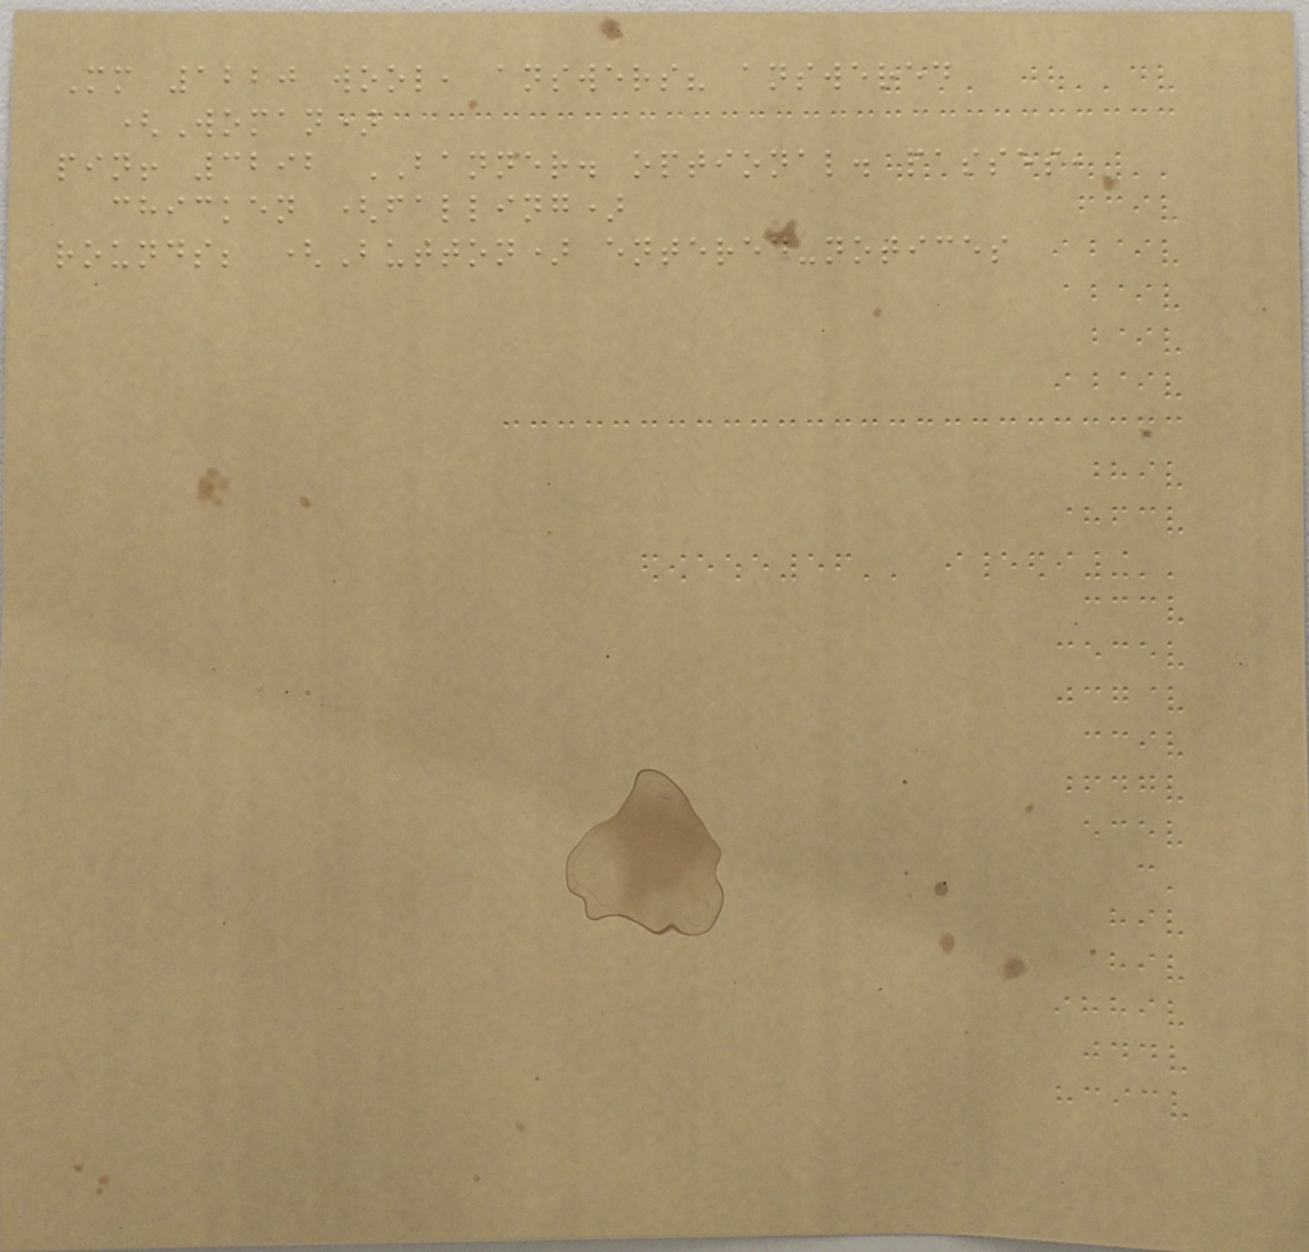Mm 1220 wool, answers? answered
(Woman)
pin! 3292 BANNER. optional. passes,
chicken (falling)
rounds; (Button) entered-notices
